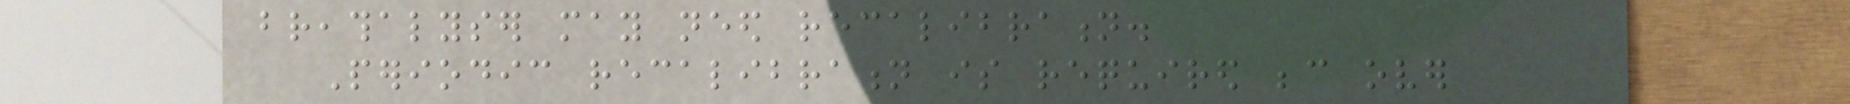breathalyser may need recalibration.
Periodic recalibration is required because over
